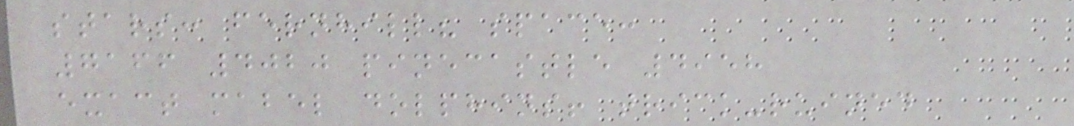stars: fernhill? space:
7166 4020 pinecastle 4958
exact mabel dolphins! trick-ruined
